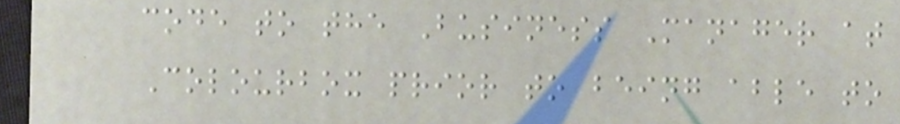code to the Business Manager at
Colourbox prior to being able to
